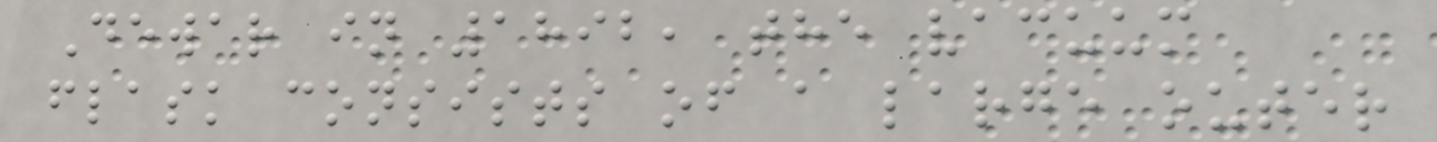Dewar in 1892, the vacuum
flask consists of a large outer
